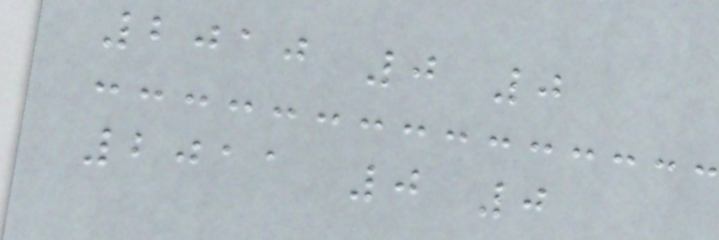2010 0 0
2011 0 0
